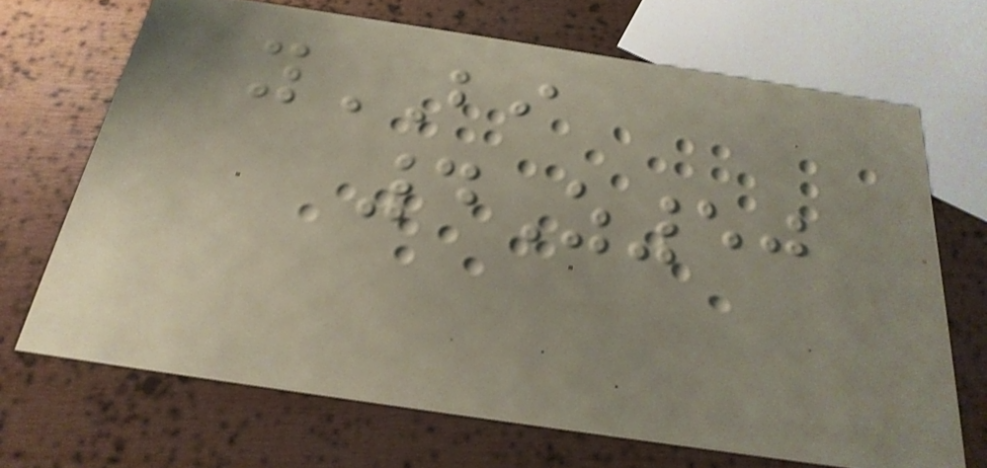yBI
4Z50
